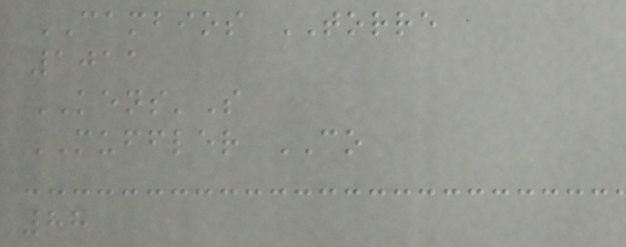CAMBIOS TORRE
1011
KENS'S
MUFFLER CO
88
